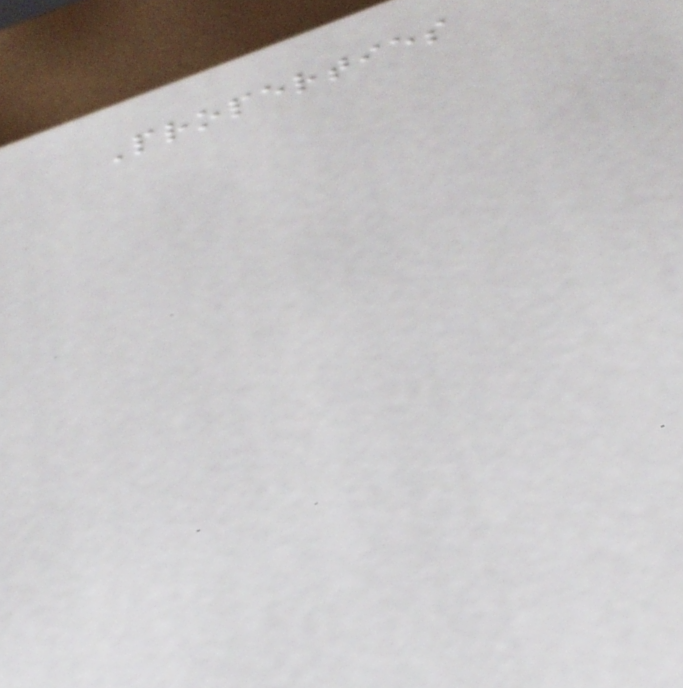Properties
